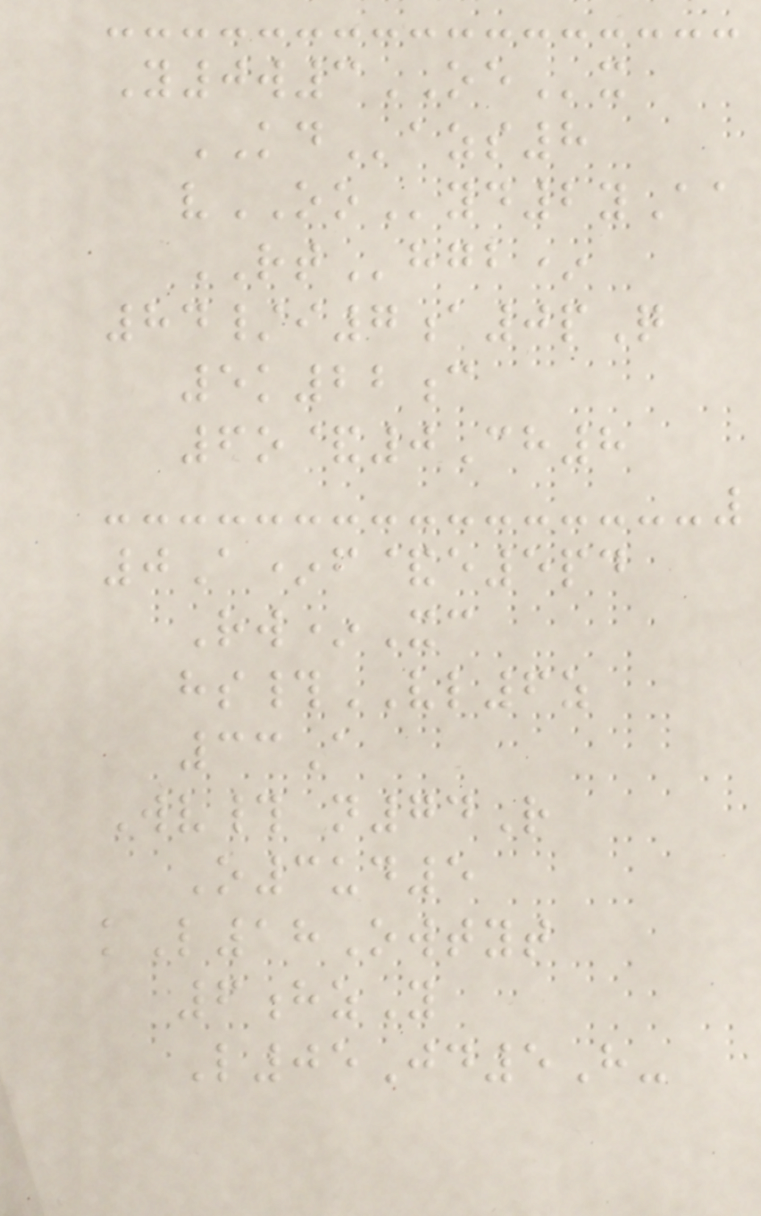Y0w3OEx
KDazs8
vOOyd2yAa
RThgb*
84/i7a0pQ
5k22c
6o&0Ch8
0A*f&e5pd
Rw*Xc
hs#VL6z
33A
Wv# n74R
O3ud5
kL18Owtyt
6hzY
L05Jd5H-
